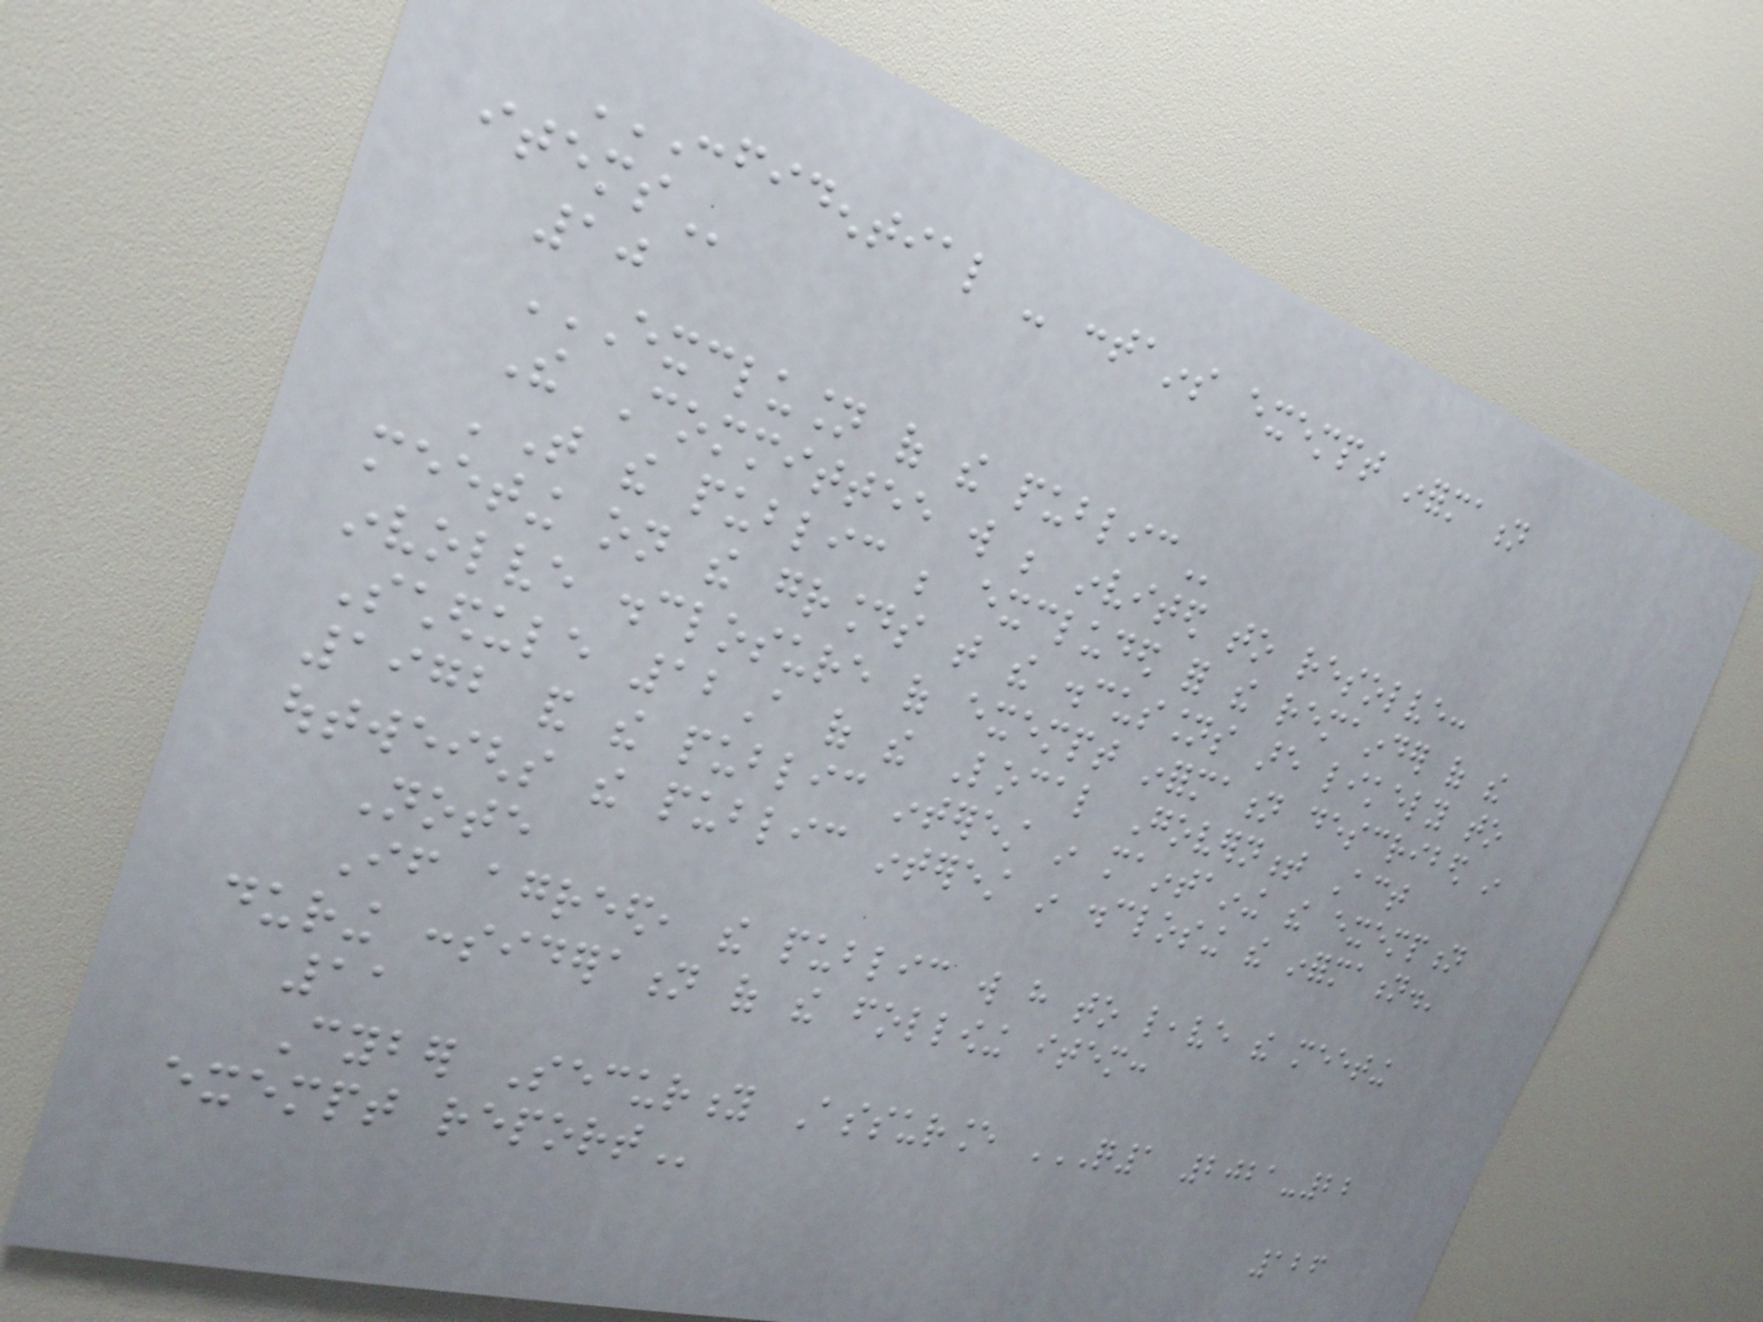CONFIDENTIAL - CONTAINS EXEMPT INFORMATION
ITEMS
10
EXCLUSION OF THE PUBLIC
The Committee will be invited to resolve:
'That the public be excluded for the remainder of the
meeting on the grounds that the discussions are likely to
involve disclosure of exempt information described in
Schedule 12A of the Local Government Act
1972 and the public interest in maintaining the exemption
outweighs the public interest in disclosing the information.'
Note
If agreed, the public will have to leave the meeting
during consideration of the following item:
11
Cyber Security Assurance Q1 2021-22
EXEMPT REPORT
126
